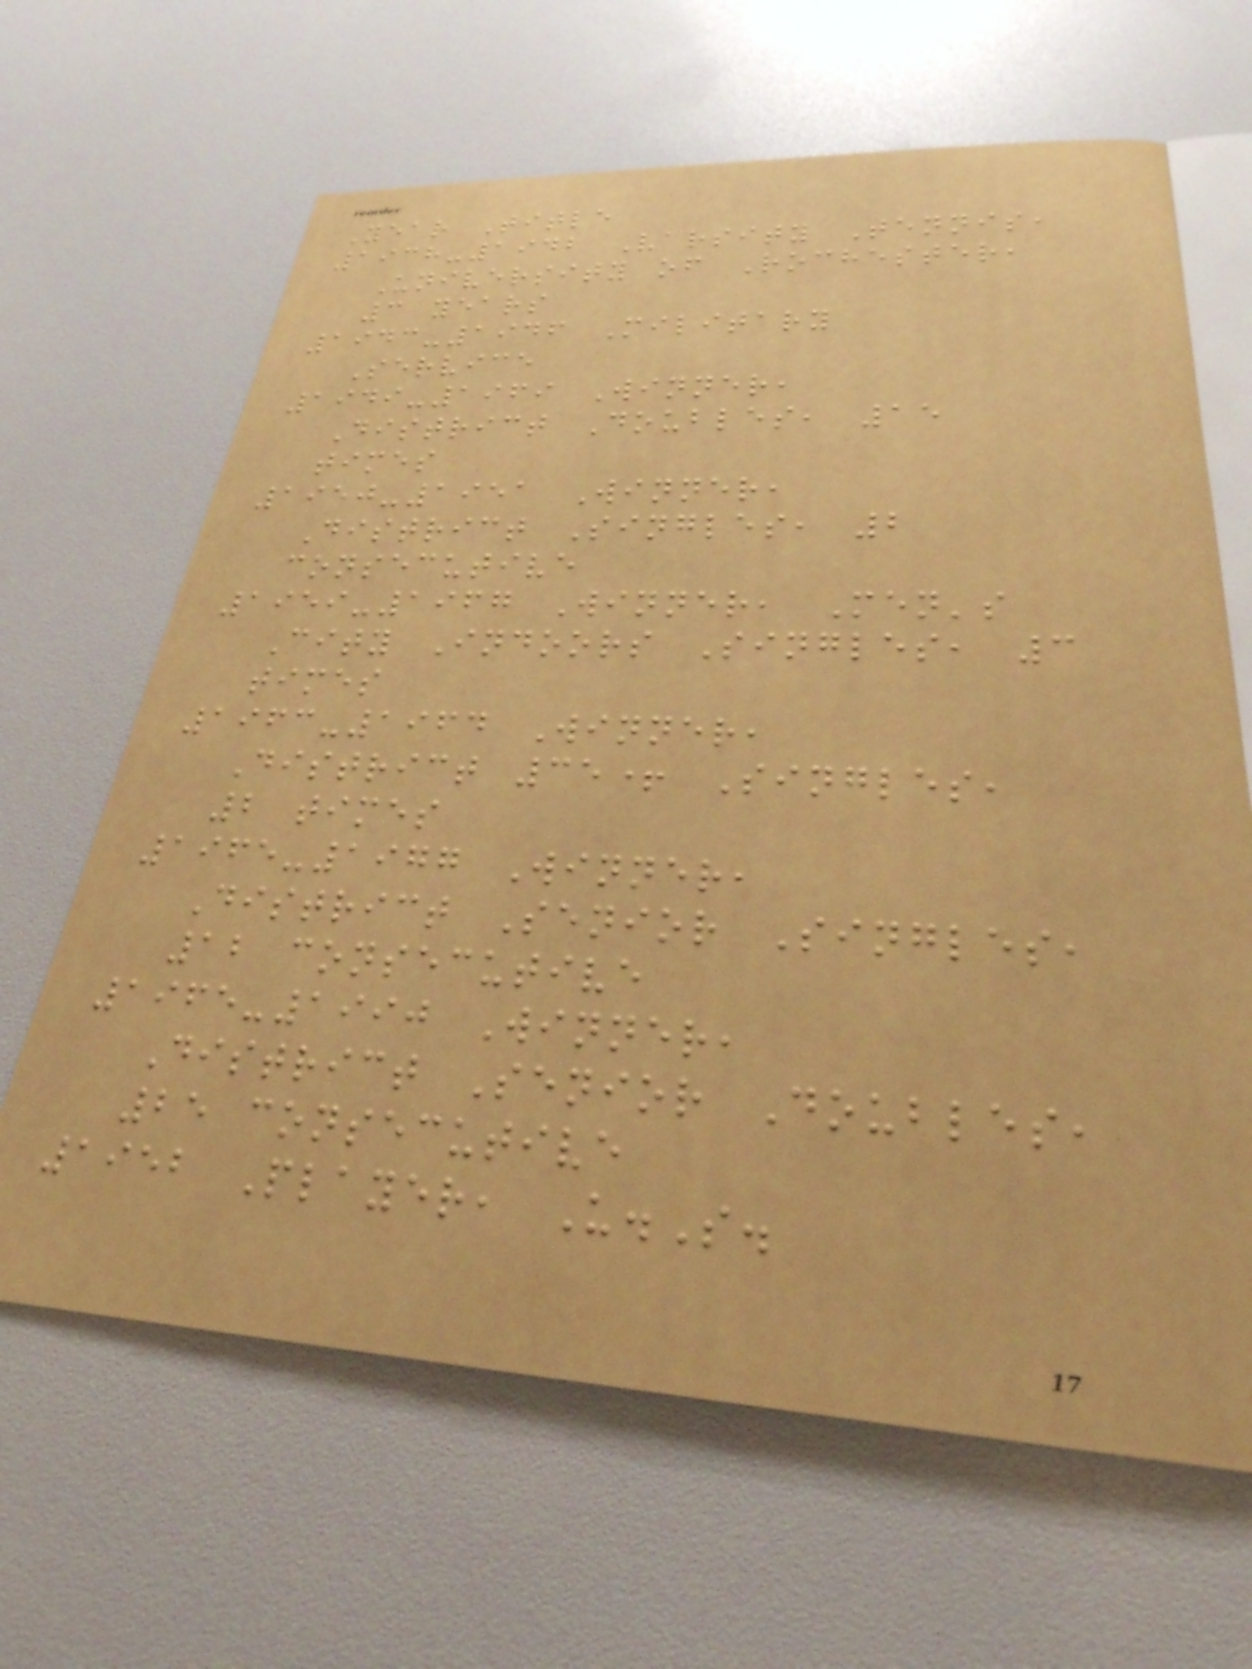Year Title
1938-1942 Varsity Tennis,
University of Rochester,
3 years
1943-1946 Military
Service
1949-1969 Winner,
District Doubles, 15
times
1950-1951 Winner,
District Singles, 2
consecutive
1959-1967 Winner, Men's
City Indoors Singles, 3
times
1963-1964 Winner,
District 35+ Singles,
2 times
1965-1977 Winner,
District Senior Singles,
12 consecutive
1965-1990 Winner,
District Senior Doubles,
25 consecutive
1952 Player, U.S.
